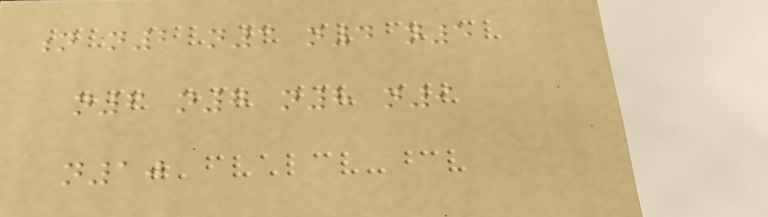n n2 n3 n4 n5
n6 n7 n8 n9
n10
